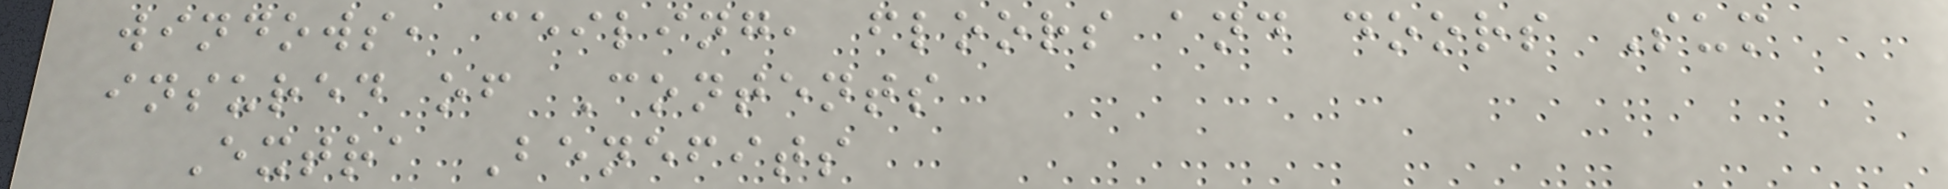windows, ceiling, floors and doors Sum
insured of Contents
Extra Benefits
